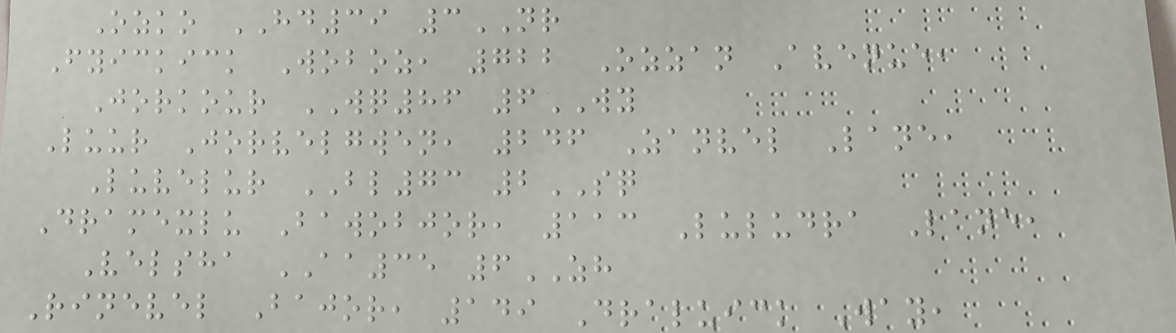Ozko HD39 3NR
Fyickick Woboz, 722 Ozzan Avenue,
Jorkour WQ86 6WY
Luur Jorvelgwen, 246 Zanvel Lane,
Luvelur BL73 2SQ
Dramexlu Bawobjor, 113 Luludra Lane,
Velsha AA35 6ZH
Rinevel Bajor, 149 Draluick Way,
